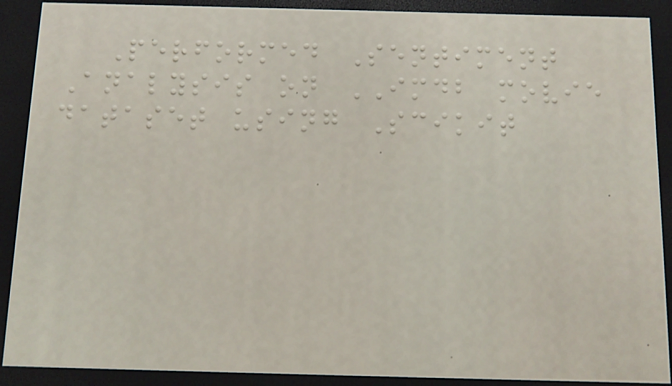Performed Sentiment
Analysis on IMDB movie
dataset using Scikit
